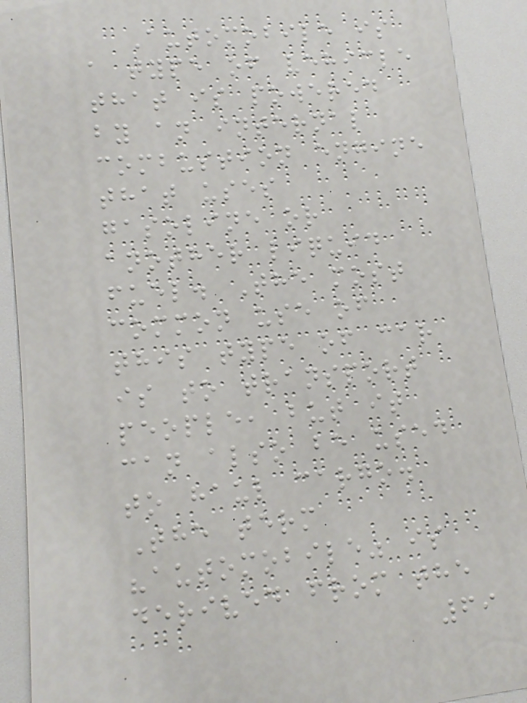Automobile is
a type of vehicle
that is powered
by an internal
combustion engine
that uses
gasoline or
another liquid
fuel. The most
common use of
this type of car
is to transport
people, but it
can also be used
to haul cargo.
The term
"automobile" is
derived from the
69
